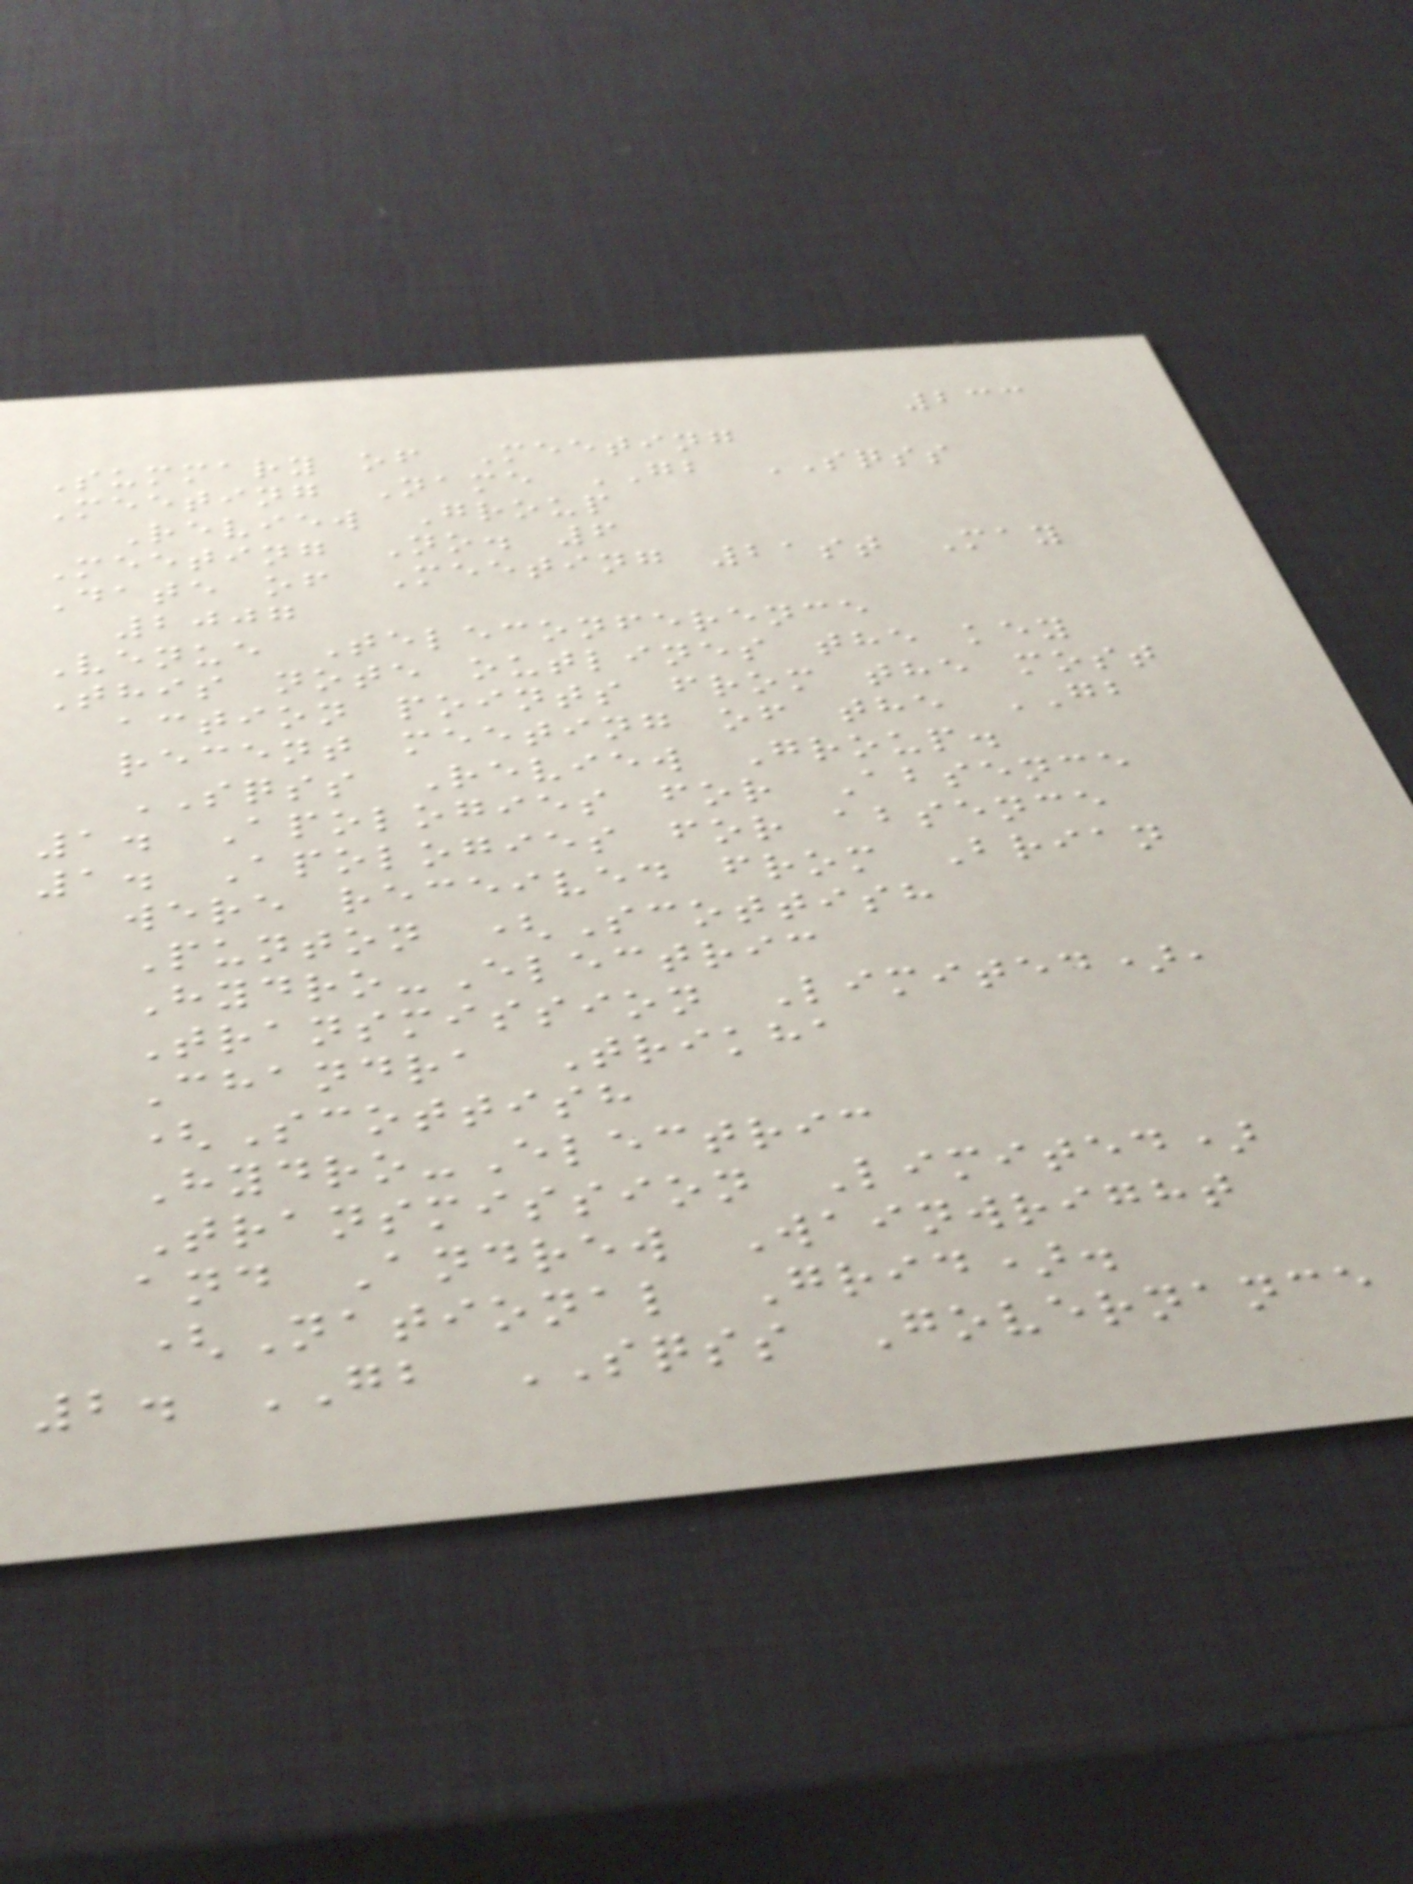233
Summary of Meeting
Meeting Name GB SQSS
Review Group
Meeting No. 6
Date of Meeting 21st May
2007
Venue Teleconference
This note outlines the key
action points from the most
recent meeting of the GB
SQSS Review Group.
1. Apologies for Absence
1. Apologies for absence
were received from Brian
Punton (Scottish
Hydro-Electric
Transmission Limited),
Chandra Trikha
(Scottish
Hydro-Electric
Transmission Limited)
and Andrew Wainwright
(National Grid).
2. GB SQSS Governance
